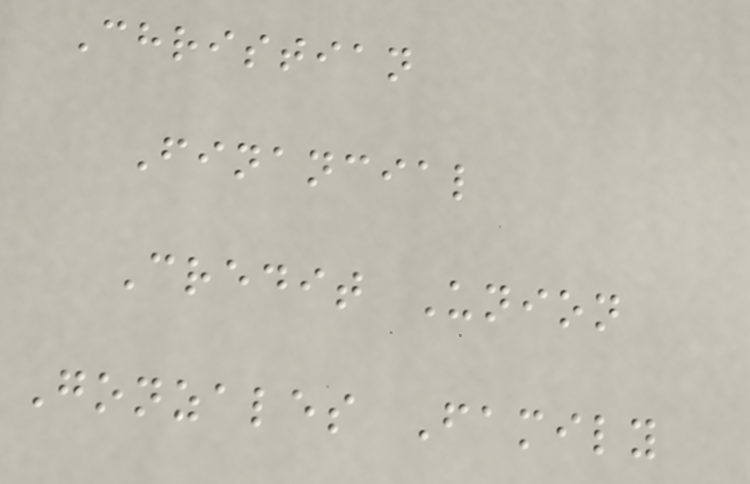Christian
Financial
Credit Union
Gonzales Family
